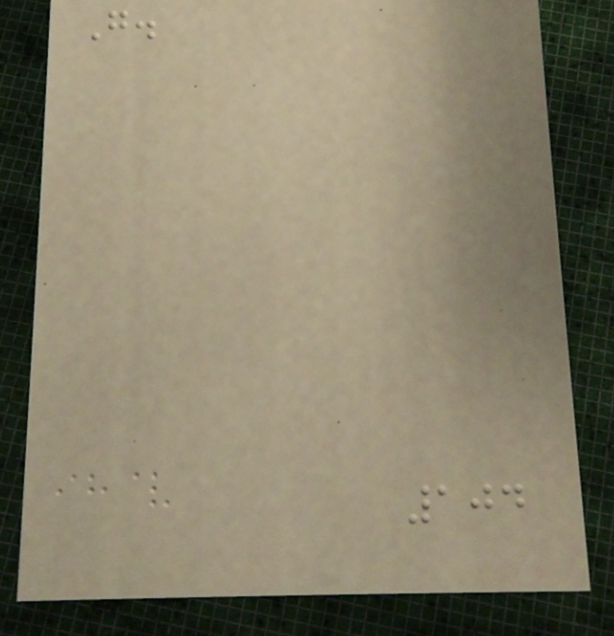G.
104
